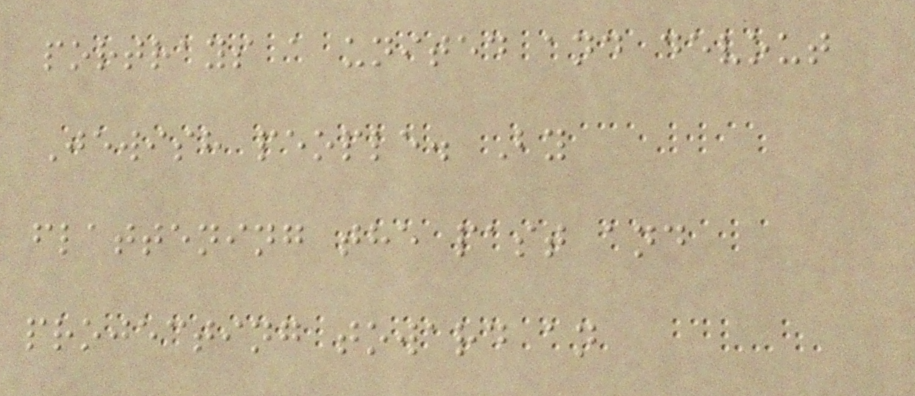portrays a united and devout
Jewish people. By
flattening the past and
projecting toward an
